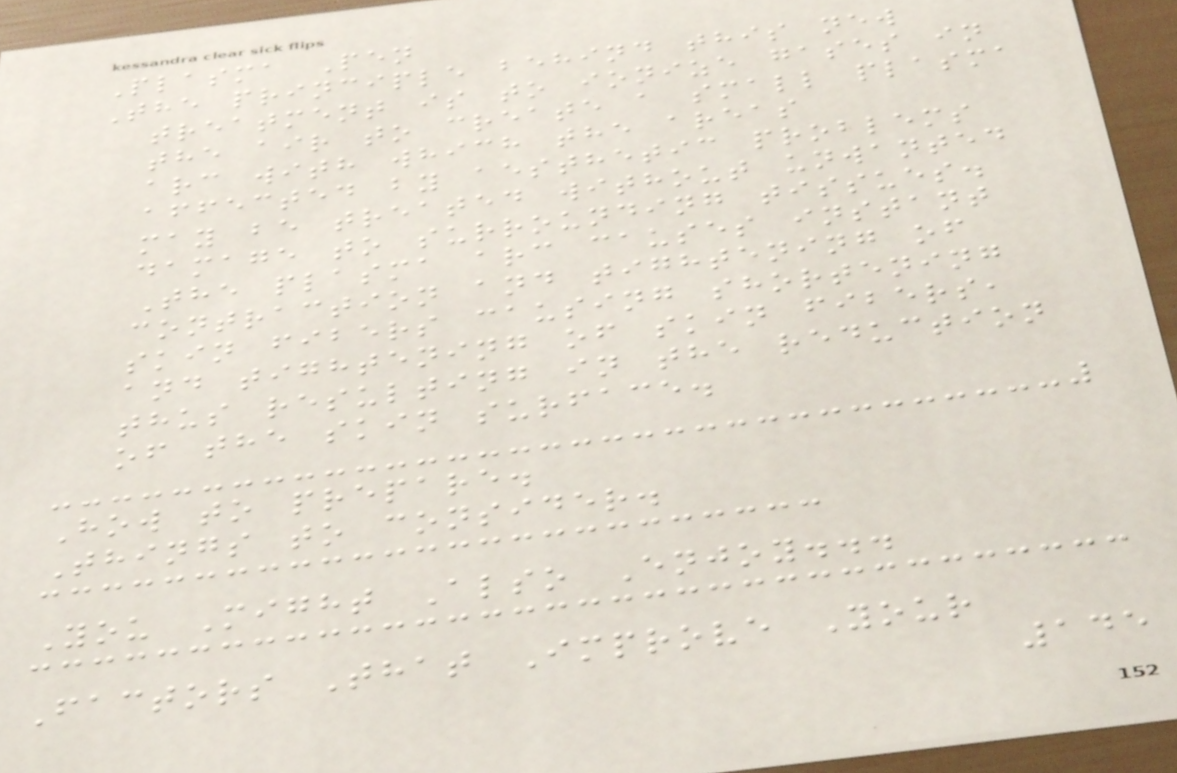Plasma Pen
The principle behind this new
treatment is to ionize gases in
the air to create a small plasma
arc with which the areas
affected by aesthetic problems
may be treated without unwanted
damage to surrounding tissues.
The plasma arc causes instant
contraction and tightening of
skin fibers causing shortening
and tightening of skin fibers,
thus resulting in the reduction
of the skin surface.
How to prepare.
Things to consider.
You Might Also Enjoy...
Factors That Improve Your
145
